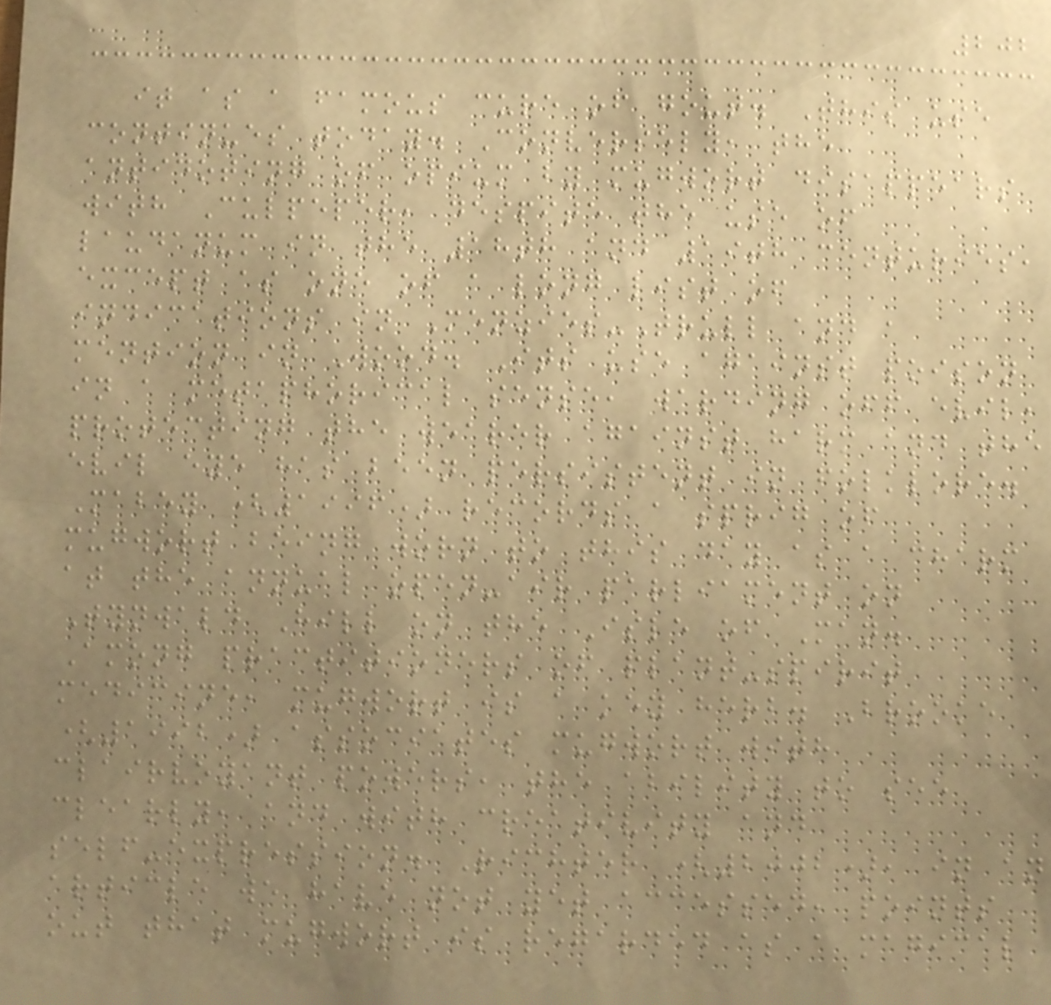202
it as a famous cure of gout. This use
continues today. Conversely, the
antidoting of opium by mugwort disappears
with Culpeper, despite the use of
laudanum in the 18th and 19th centuries,
except as one of a long list of
indications in Menzies-Trull and a
mention in Wood. Its use against poison
in a metaphorical sense, warding off evil,
protecting the wearer against harm and the
evil eye has been persistent in folklore.
Mabey (1996) records a sprig of
mugwort being worn to this day as a charm
at the annual open-air parliament on
Tynwald Hill on the Isle of Man.
Among practitioners of plant-spirit
medicine, mugwort is a key herb. Brooke
(1992) associates mugwort with
clairvoyant powers, the ability to see
clearly, and with creativity and
self-expression. Richter (2002), in an
article we have not yet accessed, points
out that mugwort is regarded as a magical
